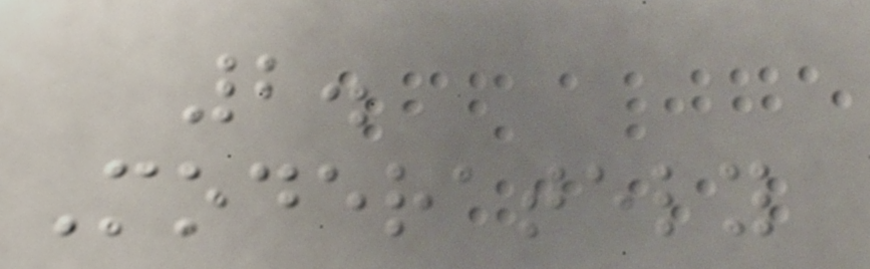2.
Moderately
